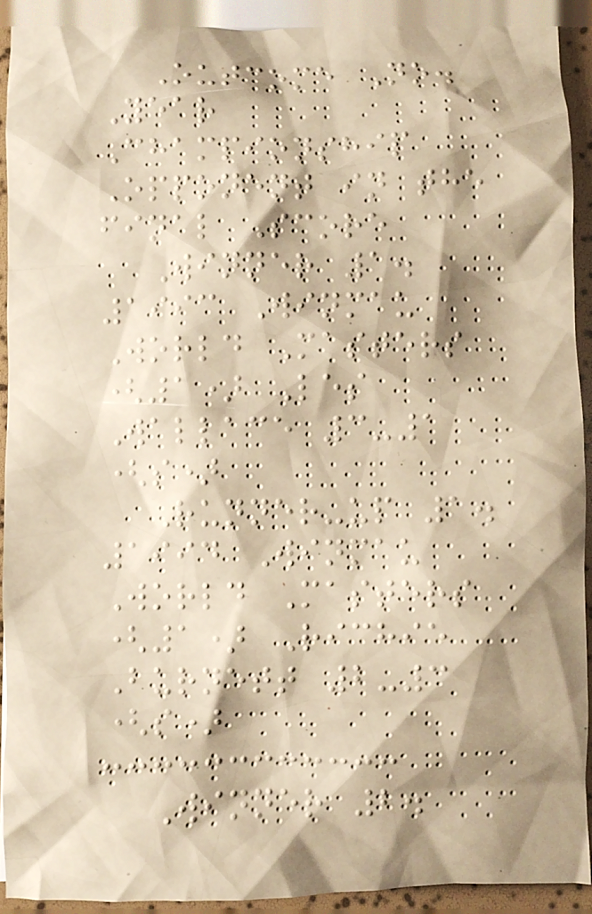Outcome No.
Year
Championship
Opponent in the
final Score
Winner 1.
1993 Winmau
World Masters
(1) Les
Wallace 3-1
(s)
Runner-up 1.
1994 Winmau
World Masters
(1) Richie
Burnett 2-3
(s)
Winner 2.
